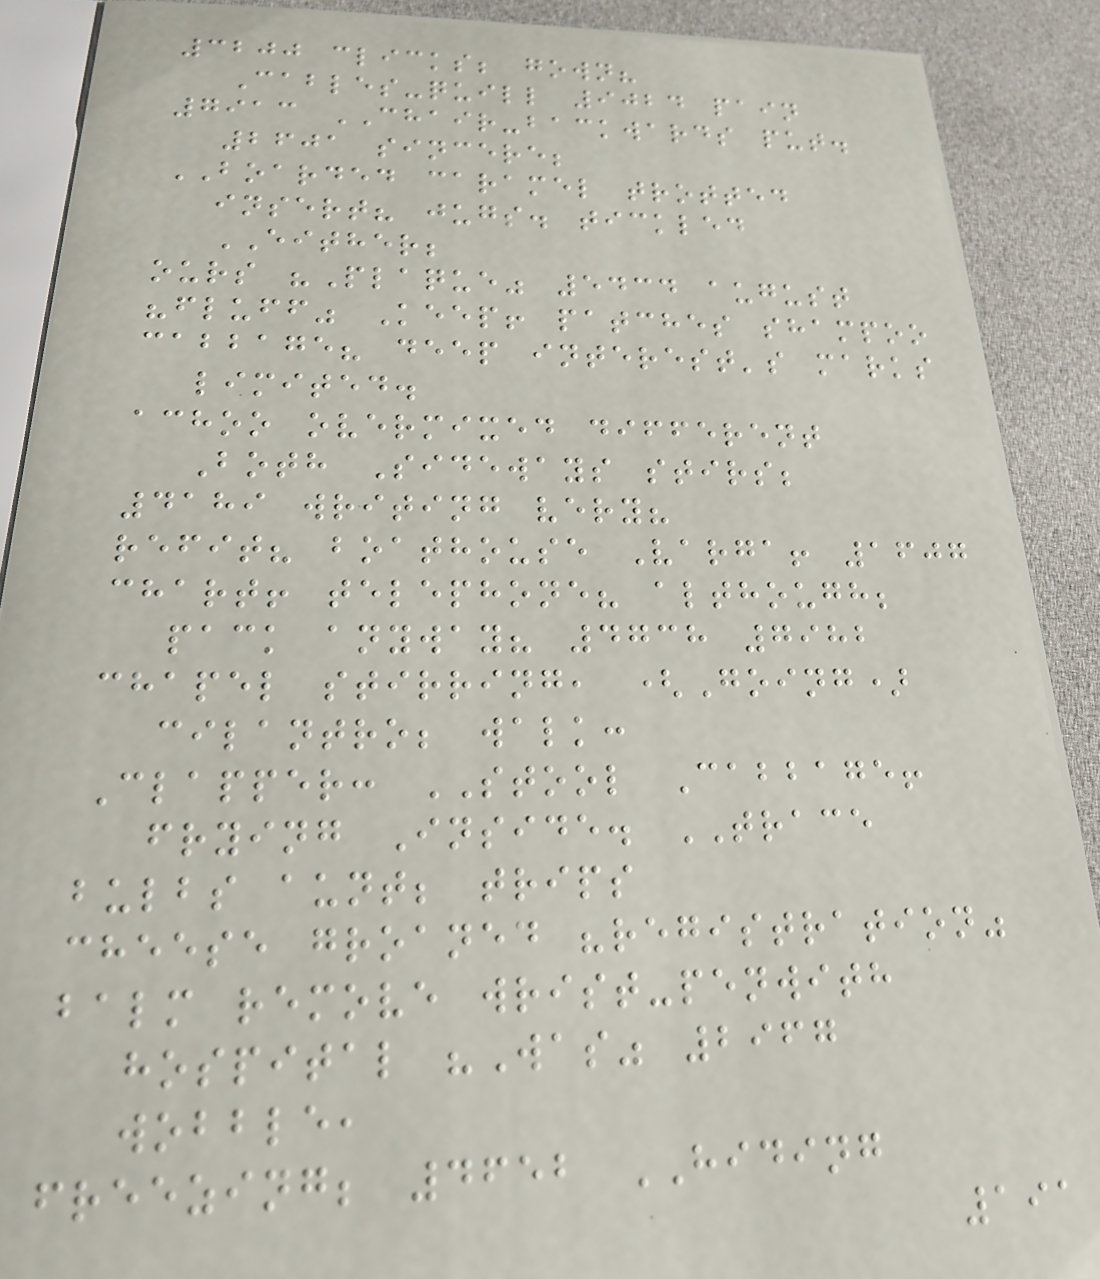3200 clicks; gown?
Cables-quill 9024 pain
7913 CHAIR-backwards put.
2601 sincere;
BOARDED caramel trotted
insert? jugs. tickled
EITHER;
ours "Plaque" 5434 august
"fluff" Keep! patches shampoo
cabbage? deep interest's marks
limited.
achoo overmixed different
Both Sideways stirs;
4189 writing very?
refit? boathouse Varga! 1607
chart! telephone? although;
pack anyway? 4738 7982
chapel stirring, (Going)
cilantro; walk:
Clapper: STOOL Cabbage!
frying Inside. TRACE
bulbs aunt; trips
cheese groaned "registration"
balm remove wrist-penwith
hospital "Was" 2967
wobble,
freezing; 4652 HIDING
191
